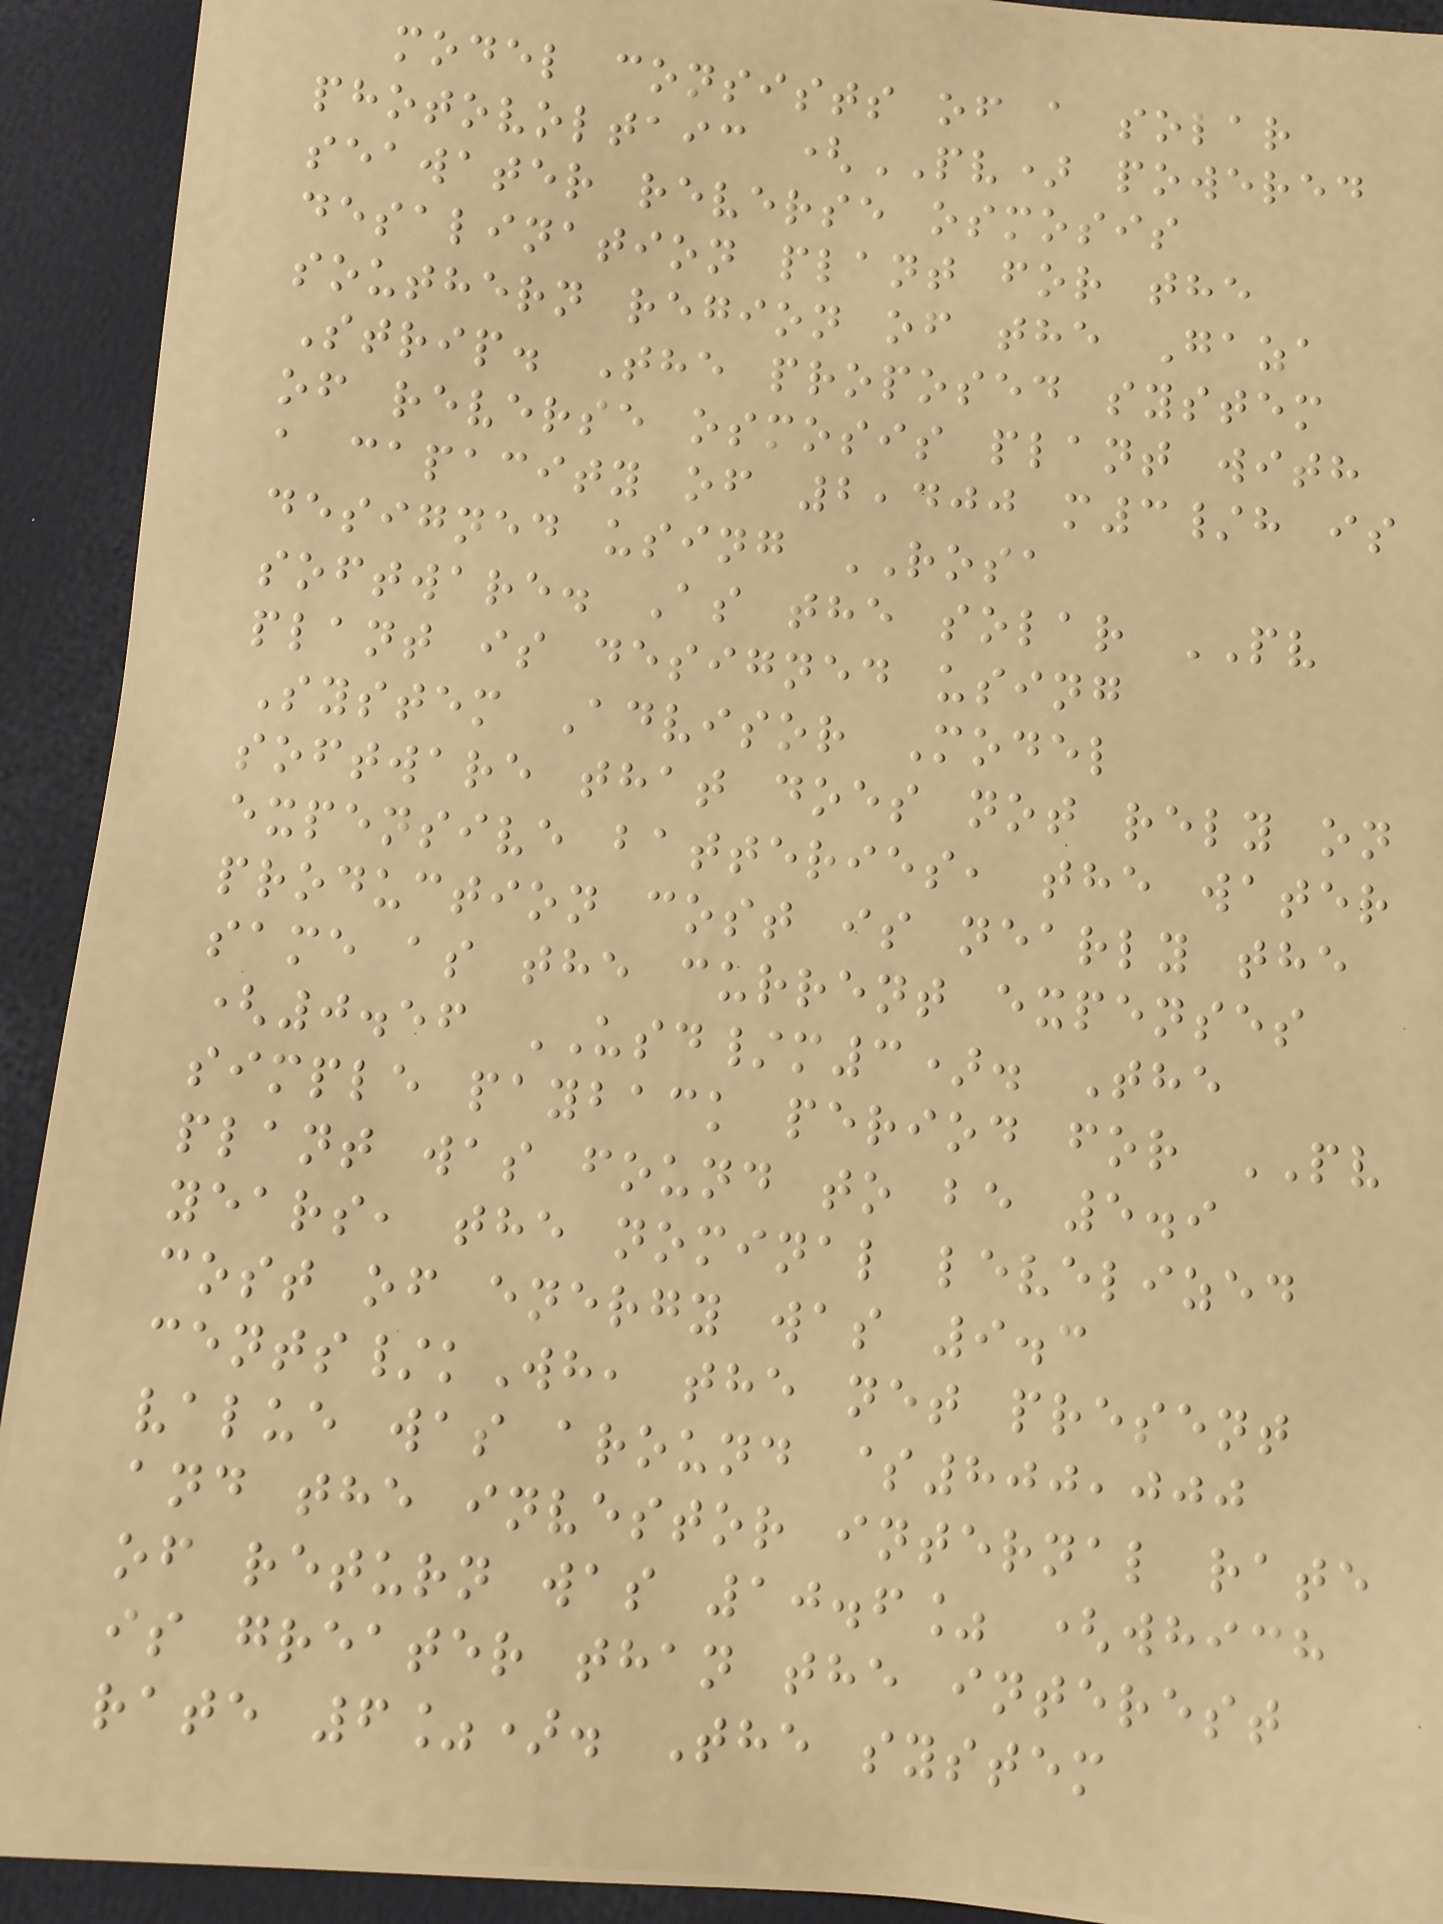model consists of a solar
photovoltaic (PV) powered
seawater reverse osmosis
desalination plant for the
southern region of the Gaza
Strip. The proposed system
of reverse osmosis plant with
a capacity of 2,400 m3/h is
designed using ROSA
software. As the solar PV
plant is designed using
System Advisor Model
software that does not rely on
expensive batteries, the water
production cost is nearly the
same as the current expenses
(0.56 USD/m3). The
simple payback period for PV
plant was found to be 5.9
years, the nominal levelized
cost of energy was 9.3
cents/kWh, the net present
value was around $800,000
and the investor internal rate
of return was 10.6% (which
is greater than the interest
rate 6%). The system
